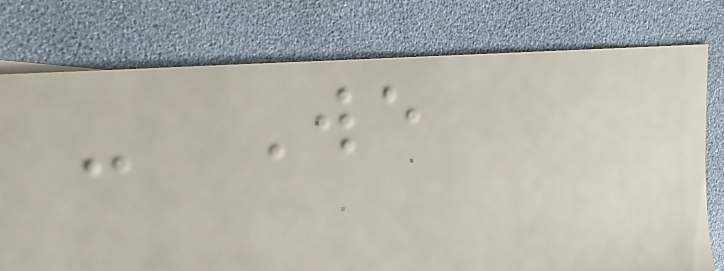- We
